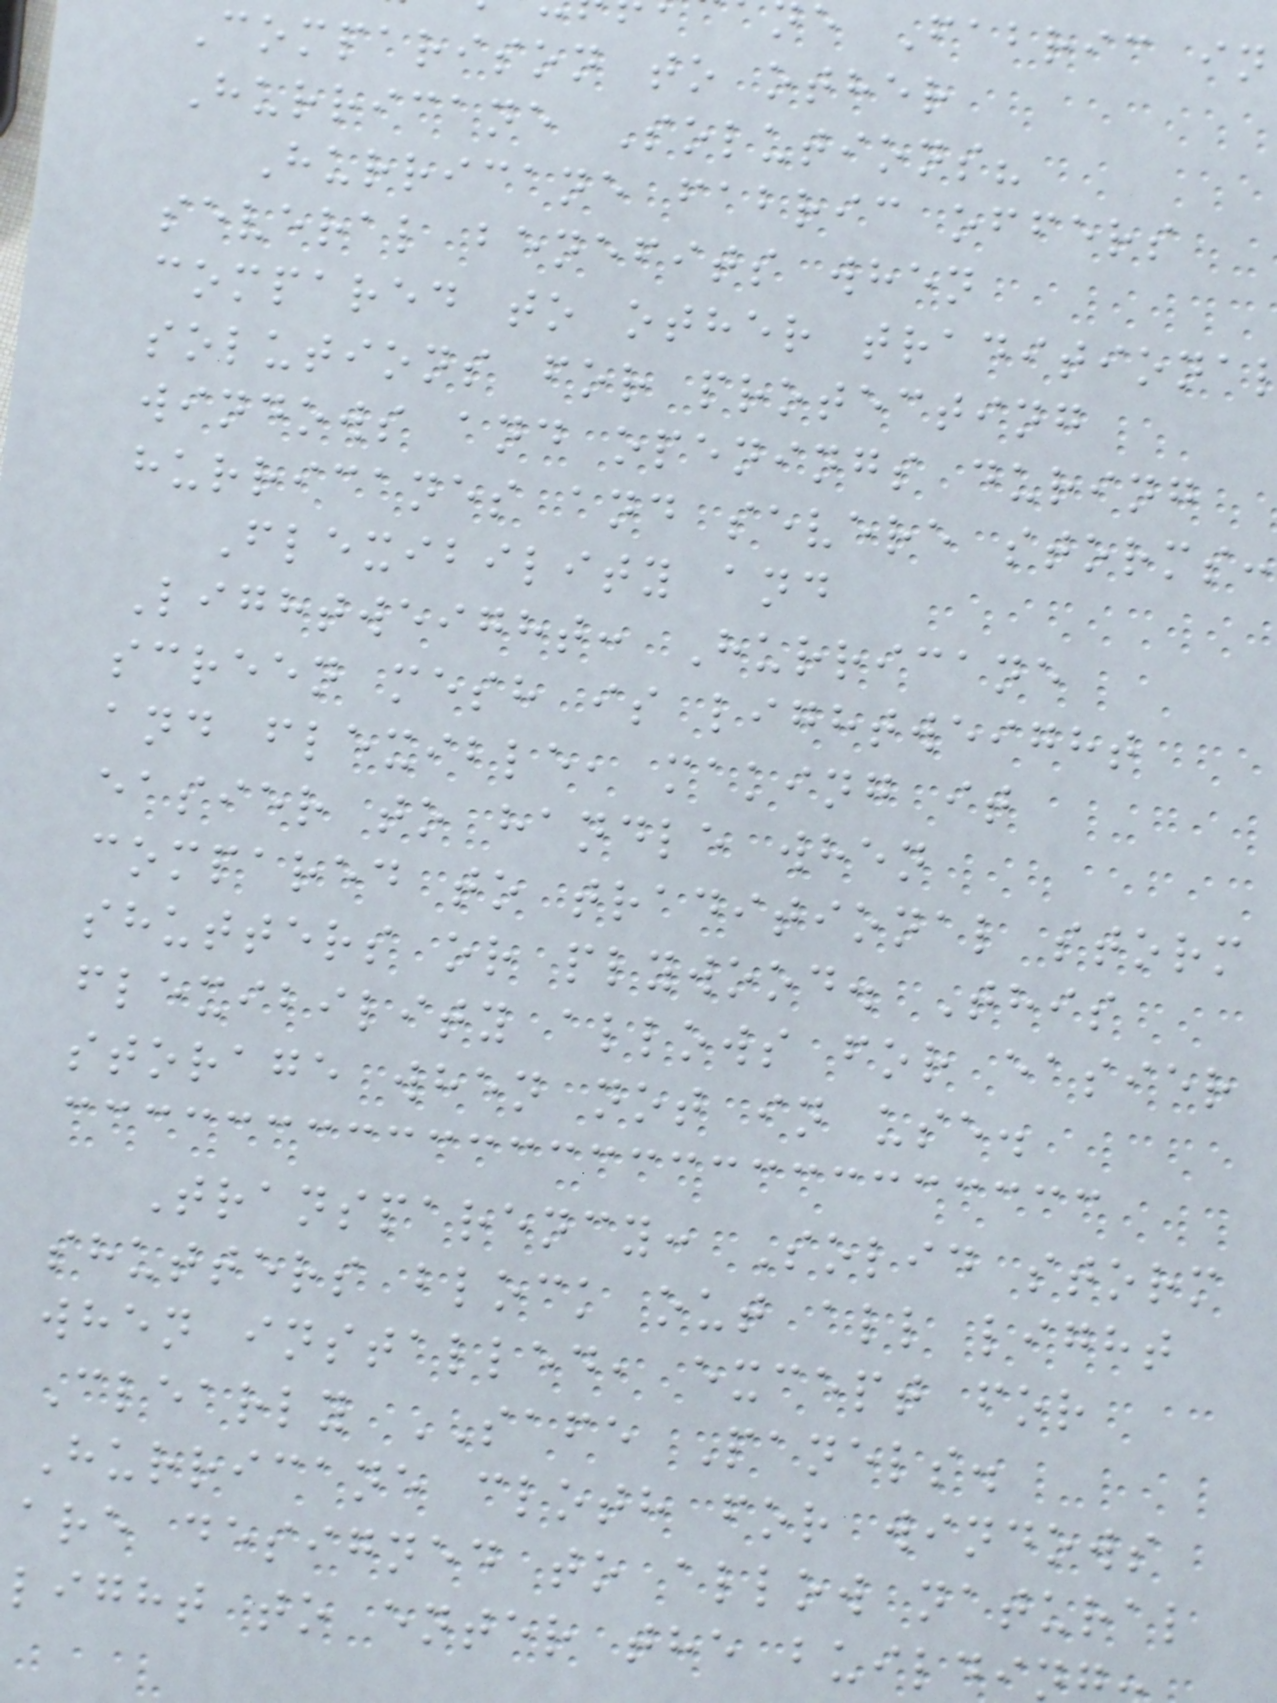e Fabric in
Comparison to other
Hurricane Solutions?
Hurricane fabric offers
several benefits when
compared to other traditiona
solutions for protecting
windows and openings during
hurricanes and severe storms:
Flexibility and
Lightweight: Hurricane
screen mesh is lightweight
and flexible, making it
easier to handle when
compared to traditional storm
shutters or plywood. This
flexibility allows for easier
storage when not in use.
Transparency: Solid storm
shutters block out all light
when installed, except for
Clearly SAFE Panels.
Hurricane cloth for windows
are designed to allow natural
light to enter the buildi
